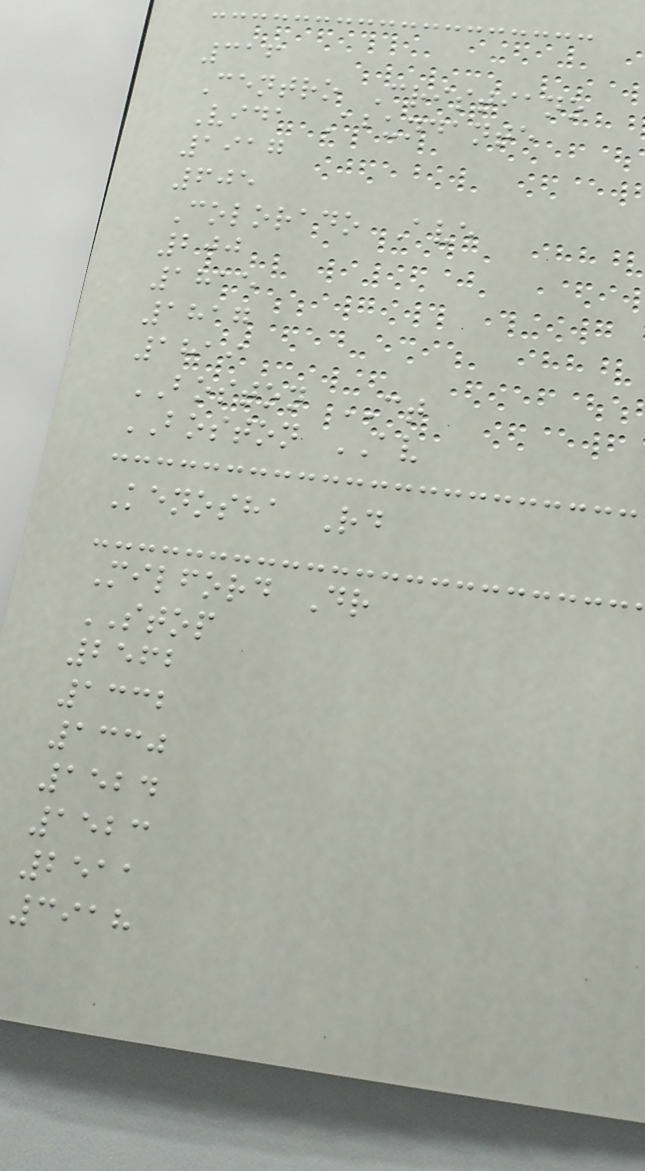316
Centro Cristiano
Vida Abundante
1917
605
Colorado Ave
200
1815
1817
1819
BOSTON CT
BOSTON AV
Kenosha Rd
Milford Dr
STOP
2562
1332
1330
1524
1523
2511
3918
